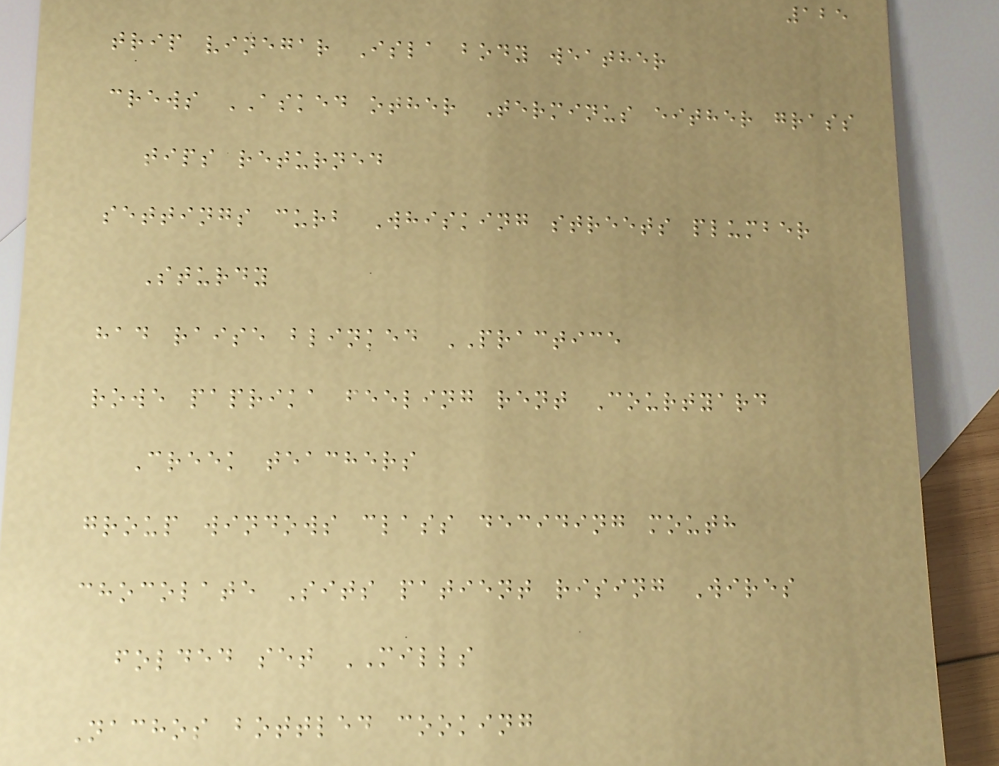125
trip vinegar Isla body weather
crews ASKED other Terminus either grass
tips returned
settings curb Whisking streets plumber
Sturdy
had raise blinked PRACTICE
rowe paprika feeling rent Courtyard
Creek teachers
group windows class deciding mouth
chocolate Sits patient rising Wires
folded set MILLS
Nachos bottled cooking
